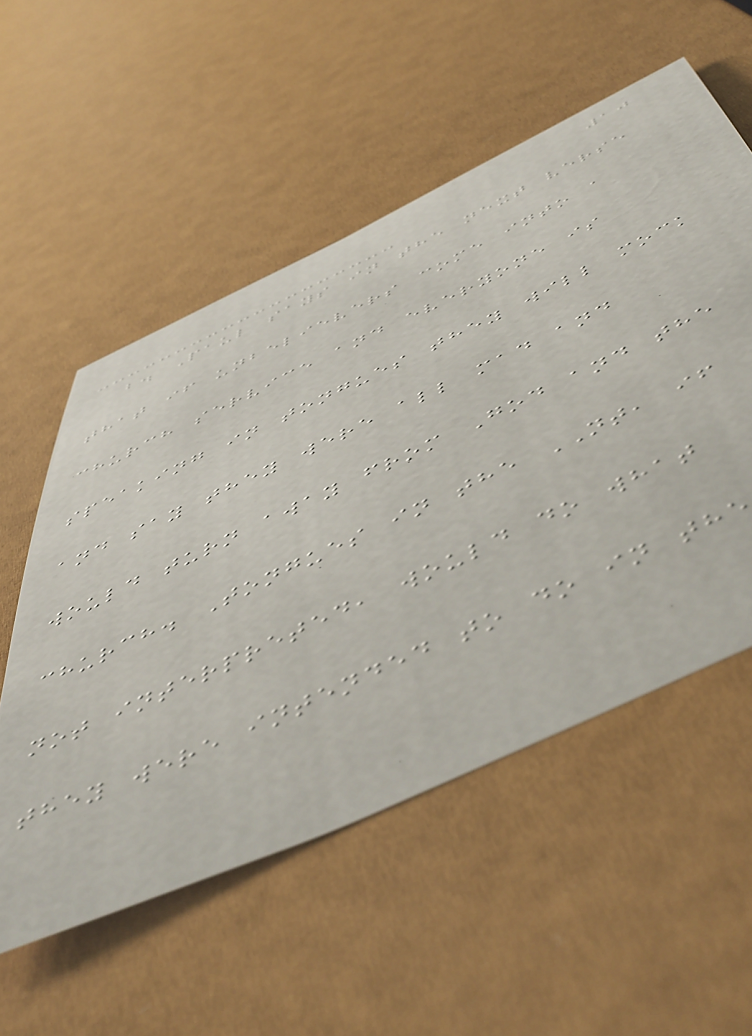10
b. Paul says in the next verse
that if unbelievers come into a
church service and everyone is
speaking in tongues they will mock
and say they were all mad and
would turn away from God and the
church. Tongues in the NT, if
not interpreted, would do what
they were intended to do in the
